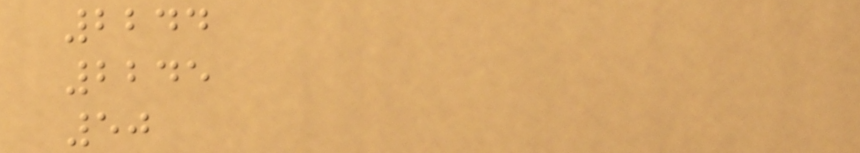2244
2245
50
